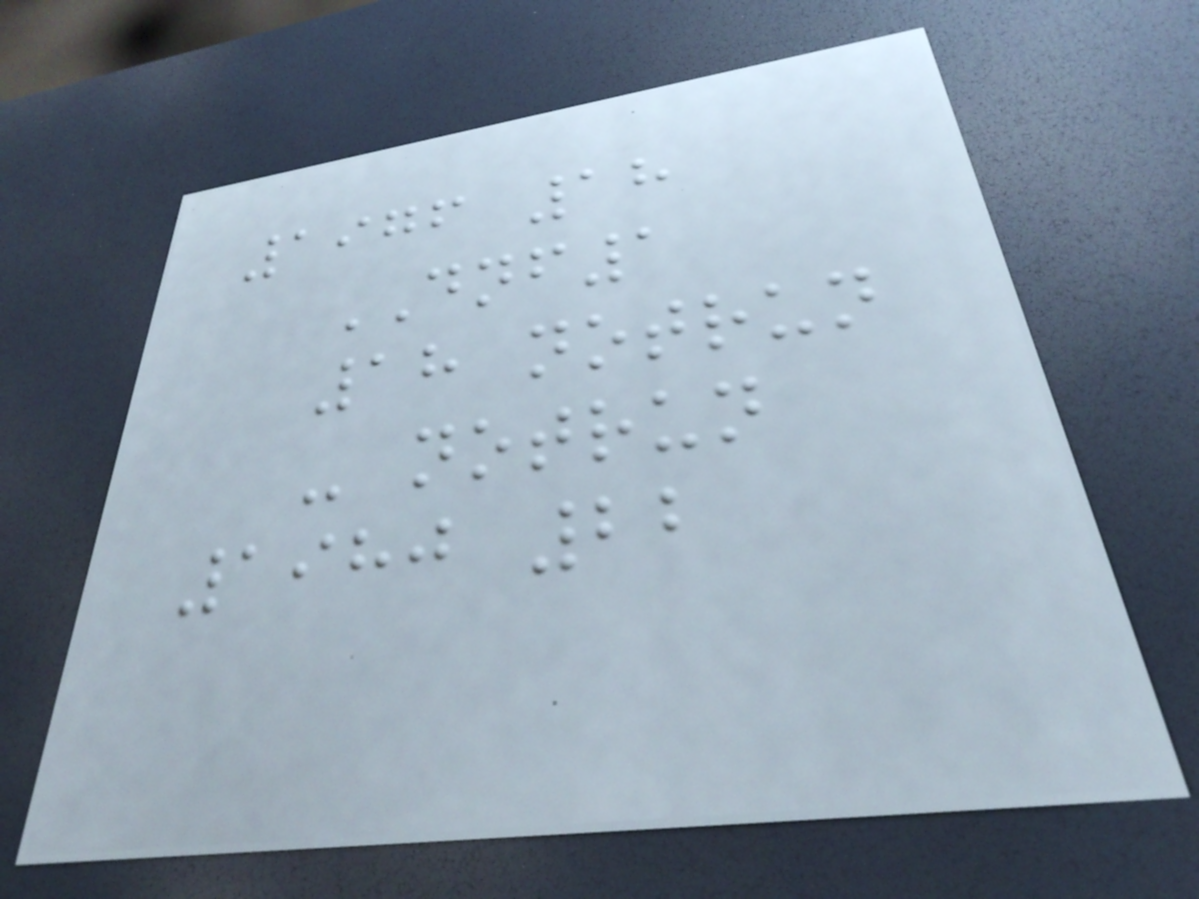1976 18
DNF1
18 notrun
- notrun
1980 22
